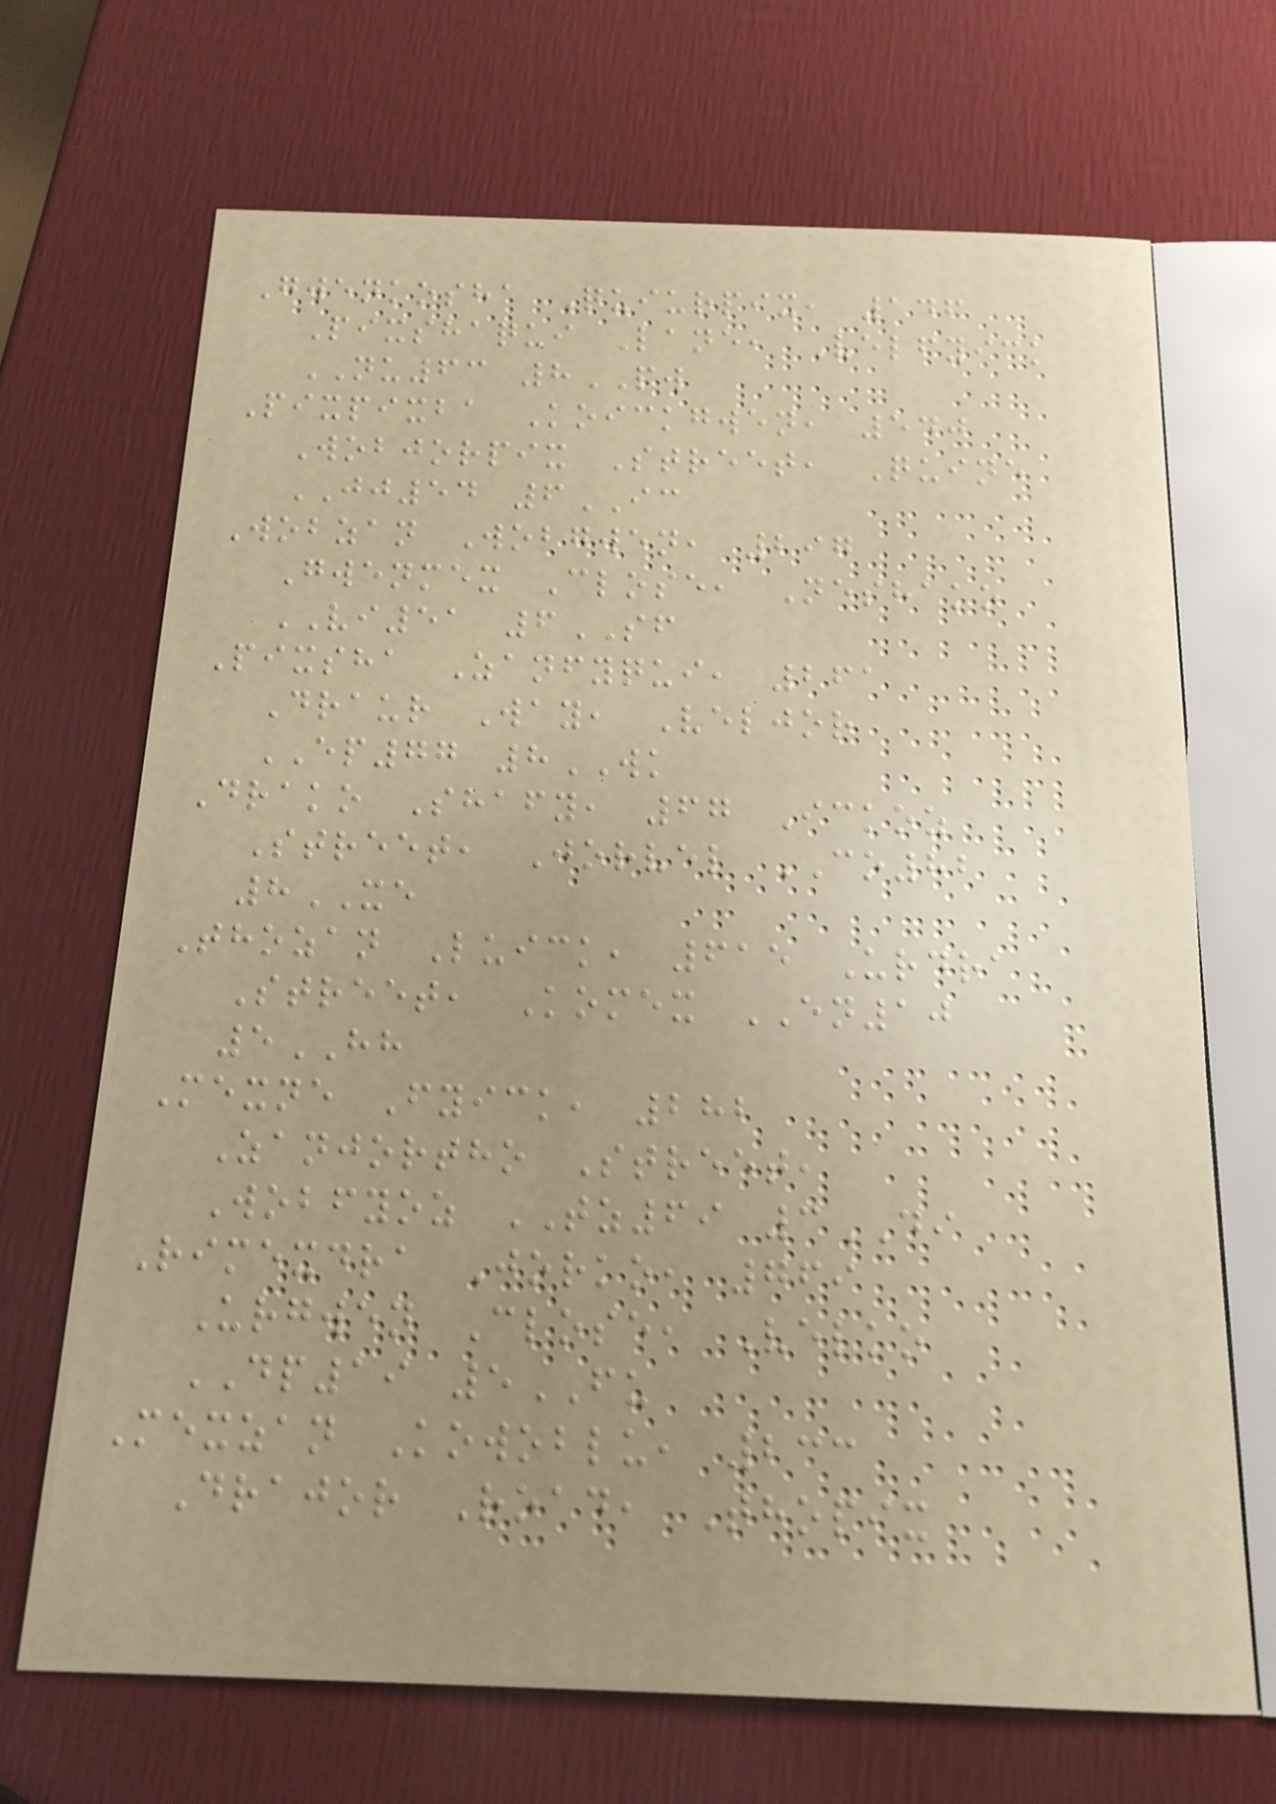Gwenkosha Quiurpix, 146
Pixshaqui Lane, Velfyick
NU63 8PW
Pixpixba Koickgwen, 540
Wobjorpix Street, Quine
JJ54 6IC
Wobzan Wobgwen, 297
Gwenmex Close, Neshako
VI51 6SF
Pixsha Zanfyqui, 261
Draur Way, Veljor
EP77 8WK
Drako Shafy, 67 Ickoz
Street, Jorvel CO82
8XE
Thozan Luick, 615 Urdra
Street, Komex EN10
5HH
Mexne Fyick, 282
Zanjortho Street,
Wobfyoz TZ69 3DI
Rimexdra Jorko, 769
Urgwen Close, Velko
DP19 5FU
Mexzan Kowoblu, 233
Drajor Road, Thopix
